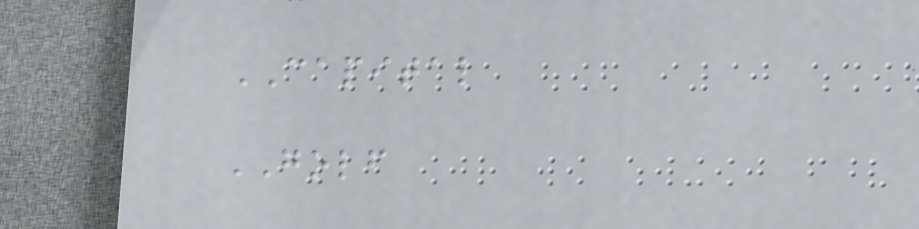CAPITAL
GOLF
